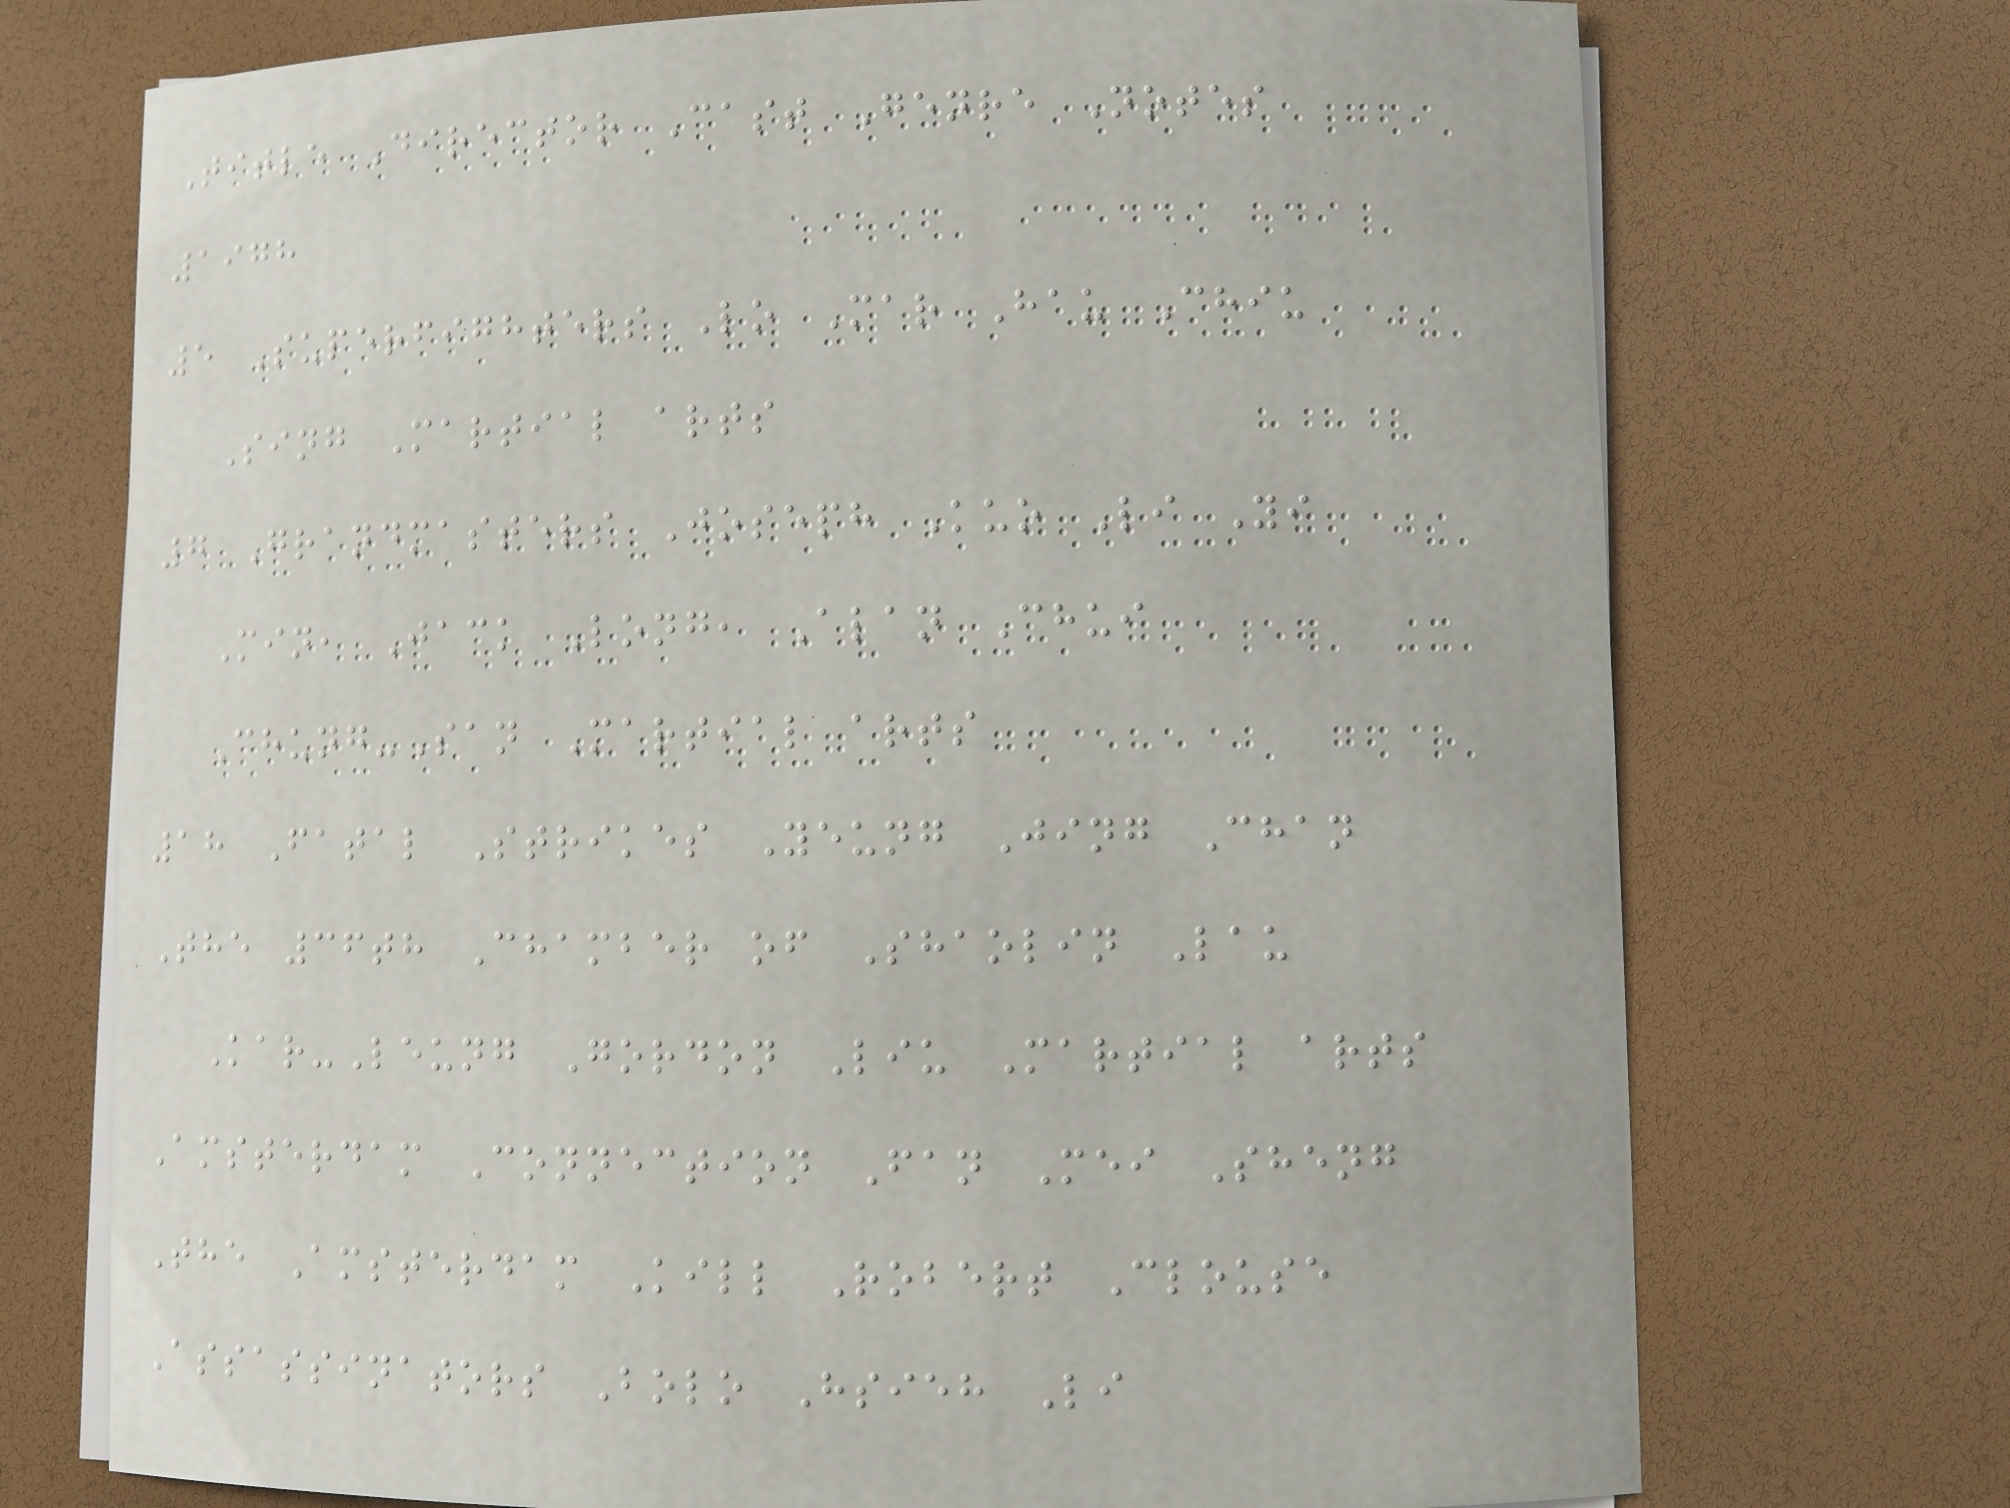Title Director Cast Genre Notes
1978
5 Superfighters Lo Mar Hau Chiu
Sing Martial arts
7 Grandmasters Joseph Kuo Li Yi
Min, Jack Long, Alan Chui
Chung-San Martial arts
18 Fatal Strikes Yeung Jing Chan
The 36th Chamber of Shaolin Lau
Kar-Leung Gordon Liu Martial arts
Amsterdam Connection Fan Mei Sheng
The Amsterdam Kill Robert Clouse
Assassinators Bolo Hsieh Li
